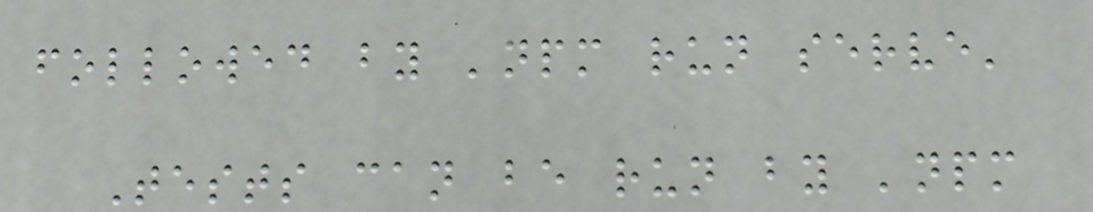followed by 'npm run serve'
Tests can be run by 'npm
